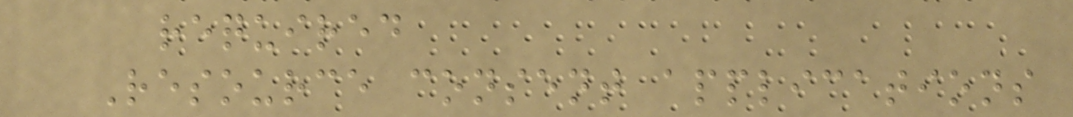required
Resource consent applications
